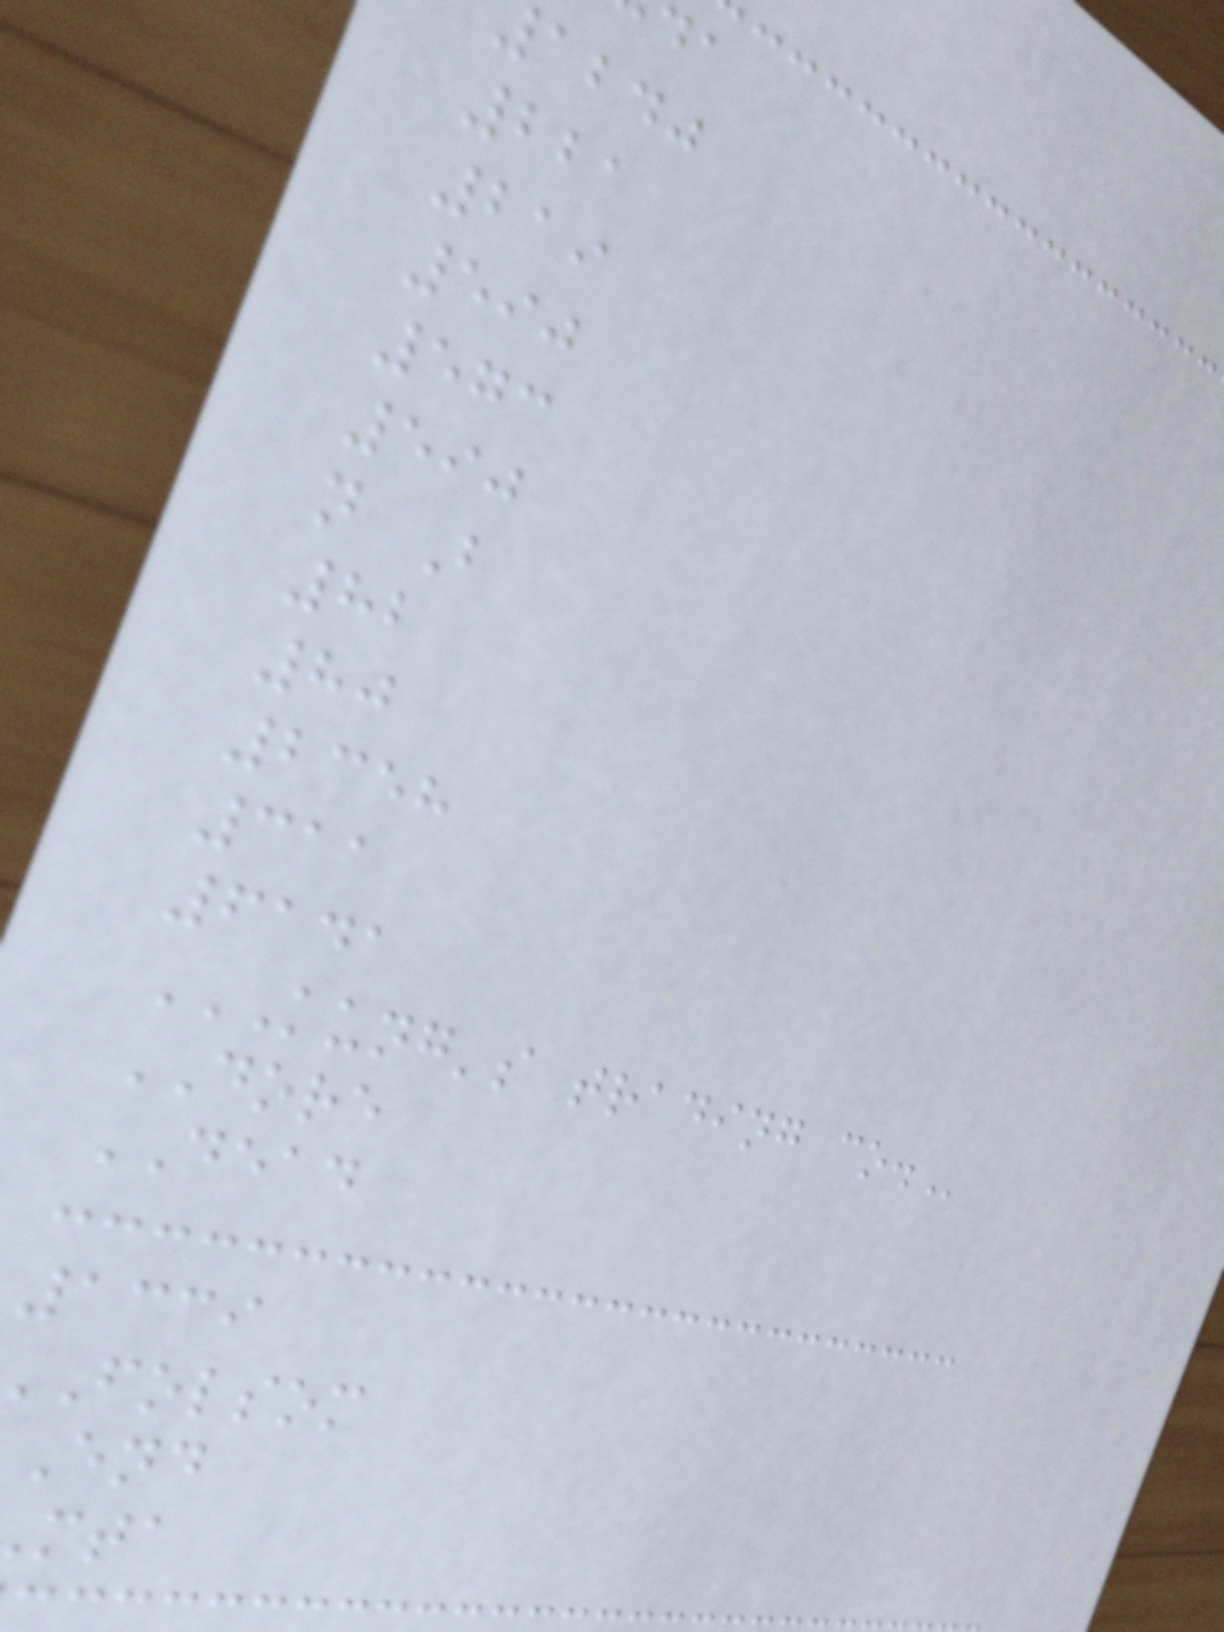abdj
221
219
590
573
590
n B
82
80
2358
311
6141
KUNG'S TRADING CO.
DORE
DEAD
1339
folsom
